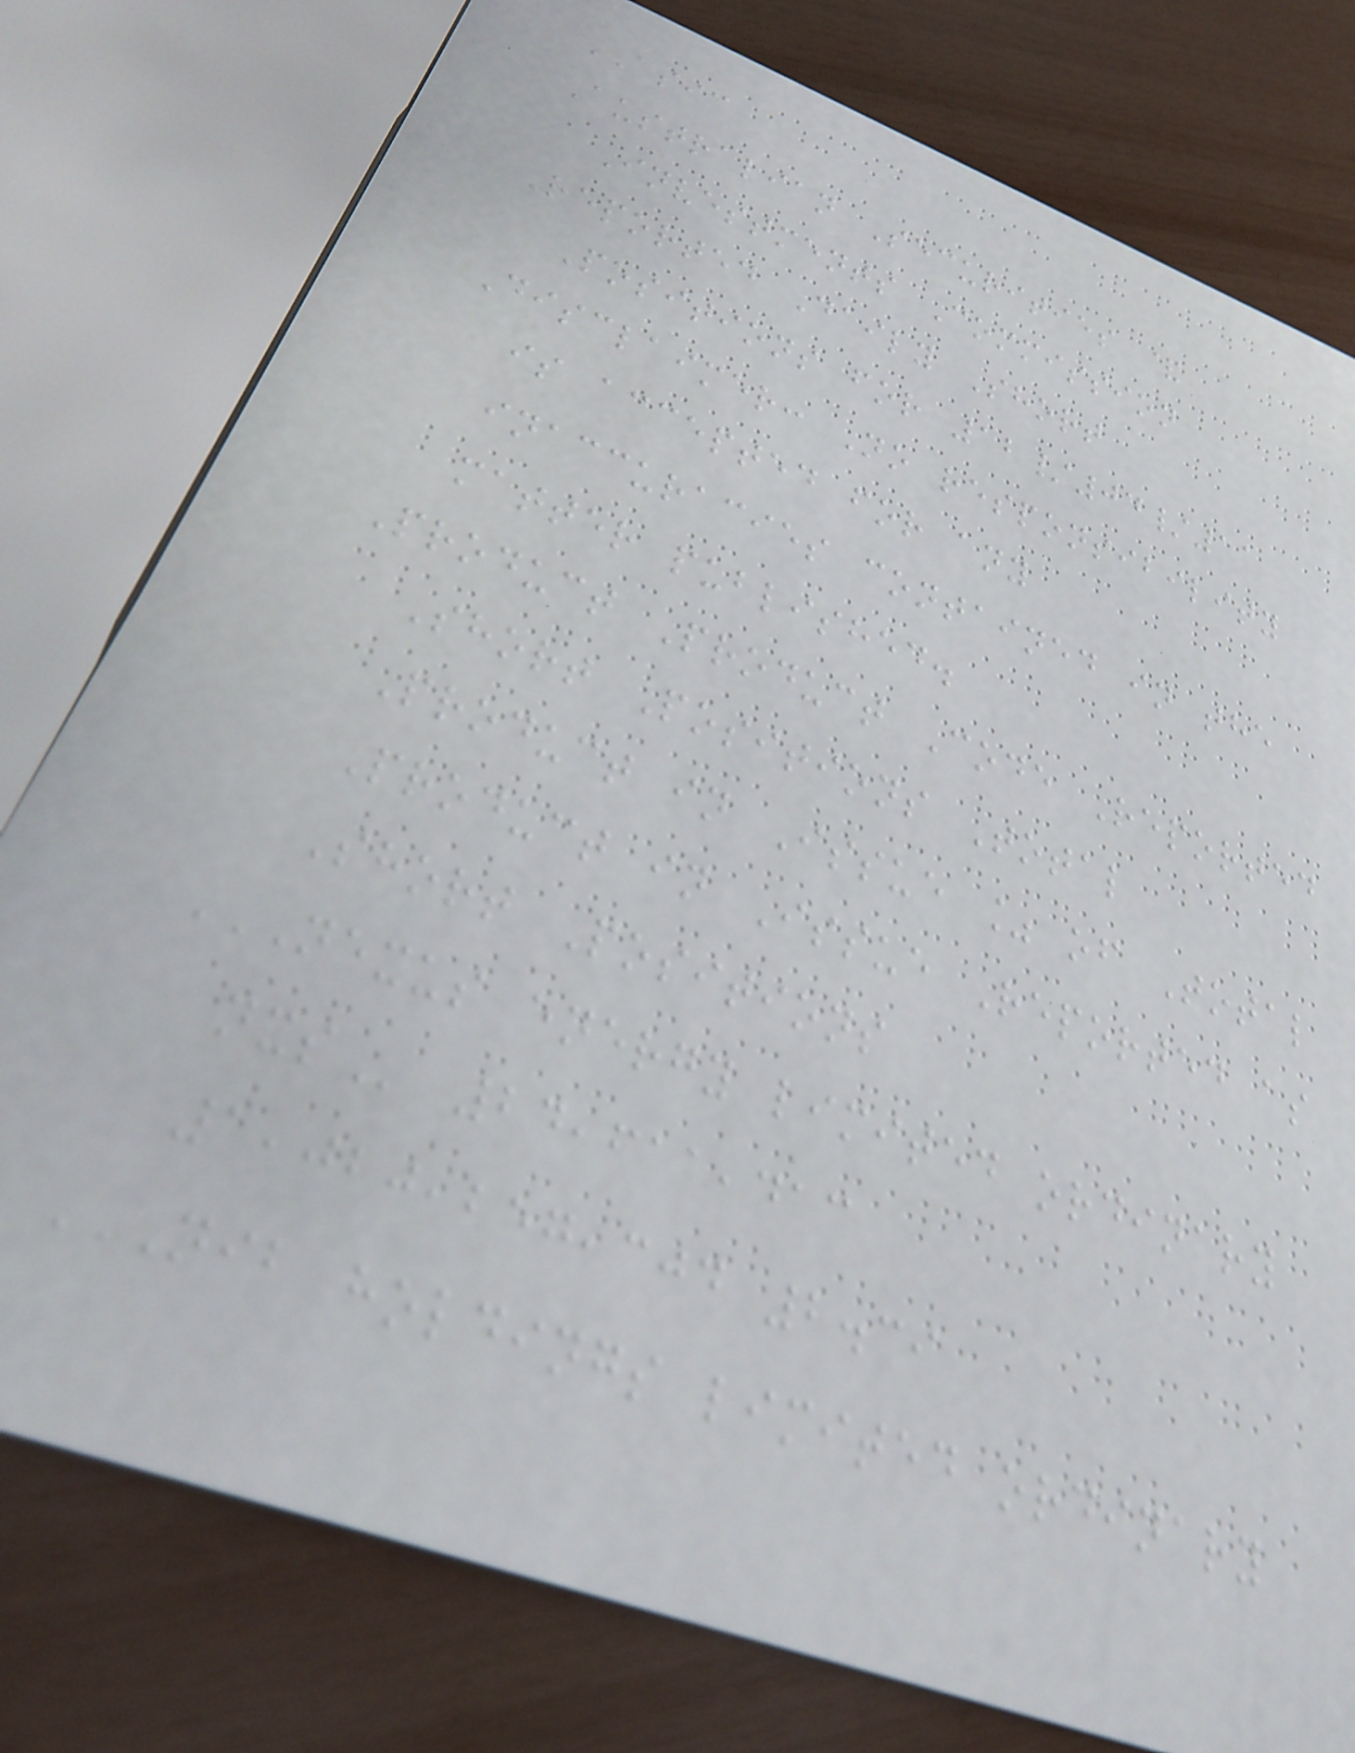ASIC
Australian Securities &
Investments Commission
Reported Daily Short
Positions for 12/04/11
Disclaimer: No responsibility
is accepted for any
inaccuracies contained in the
matter published.
Product Product Code Reported
Short Positions Total
Product in Issue % of Total
Product in Issue Reported as
Short Positions
NEXUS ENERGY LIMITED ORDINARY
NXS 24,611,413
1,020,257,304 2.39
NIB HOLDINGS LIMITED ORDINARY
